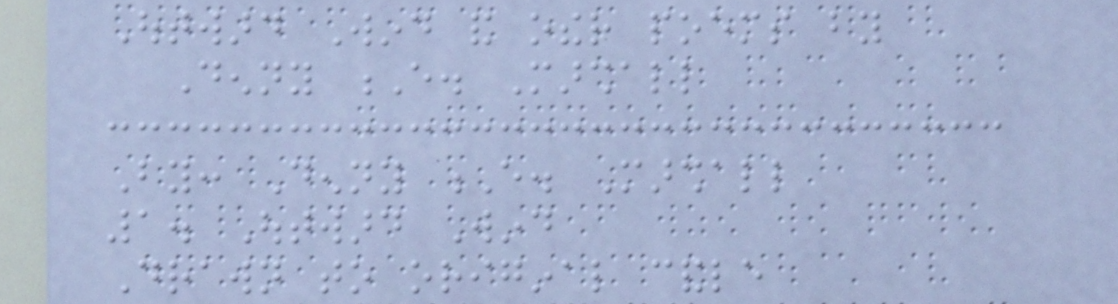Outward Wind and other poems by
Denny E. Marshall
By: Denny E. Marshall
1. Outward Wind
Drawn to original candle
